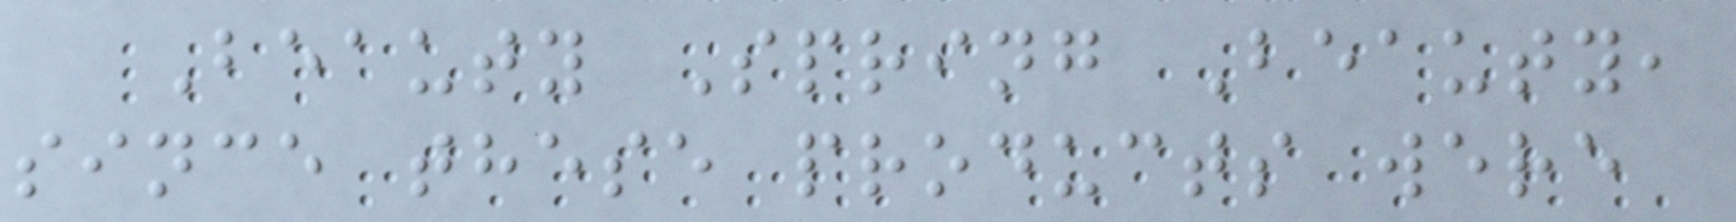Beauty Spring Beauty,
since these products were
